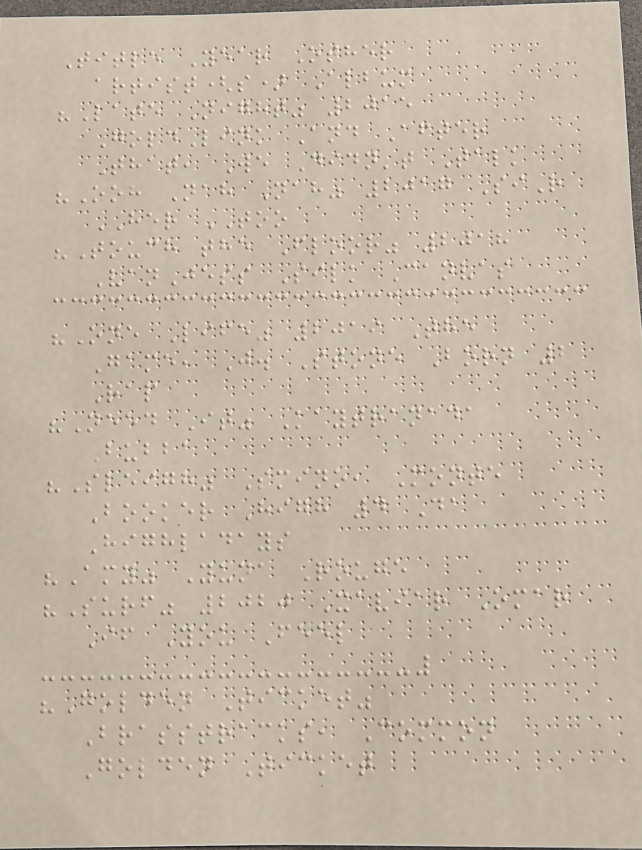Title Year Other
artist(s) Album
"Late Night" 2015
GoldLink And After
That, We Didn't Talk
"Ooh Nah Nah" 2017 SiR
HER TOO
"Touch the Floor" 2018
VanJess Silk Canvas
"One Life" 2019 The
Game, J. Stone Born 2
Rap
"Need It" Kaytranada
Bubba
"Sleigh" Smino, Monte
Booker High 4 Da
Highladays
"Amy" Yuna Rouge
"Surf" 2020 Xaviar Omar
If You Feel
"Golden Ticket"
Brasstracks, Common
Golden Ticket
